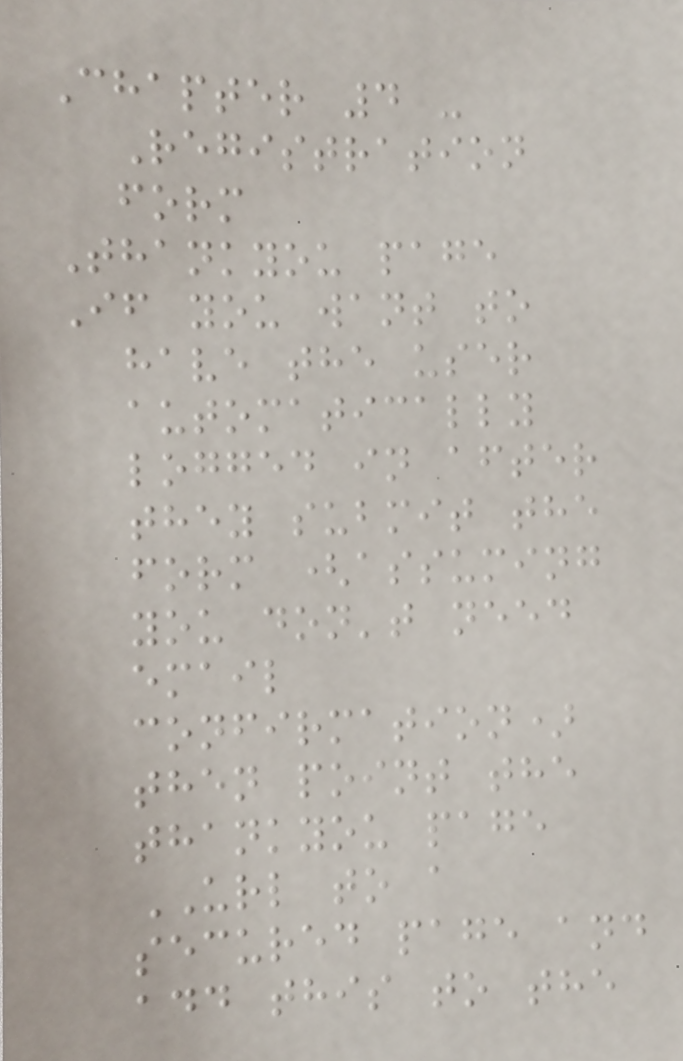Chapter 4 -
Registration
form
Thankyou page
If you want to
have the user
automatically
logged in after
they submit the
form (assuming
you don't need
email
confirmation)
then point the
thankyou page
URL to a
secured page and
add this to the
